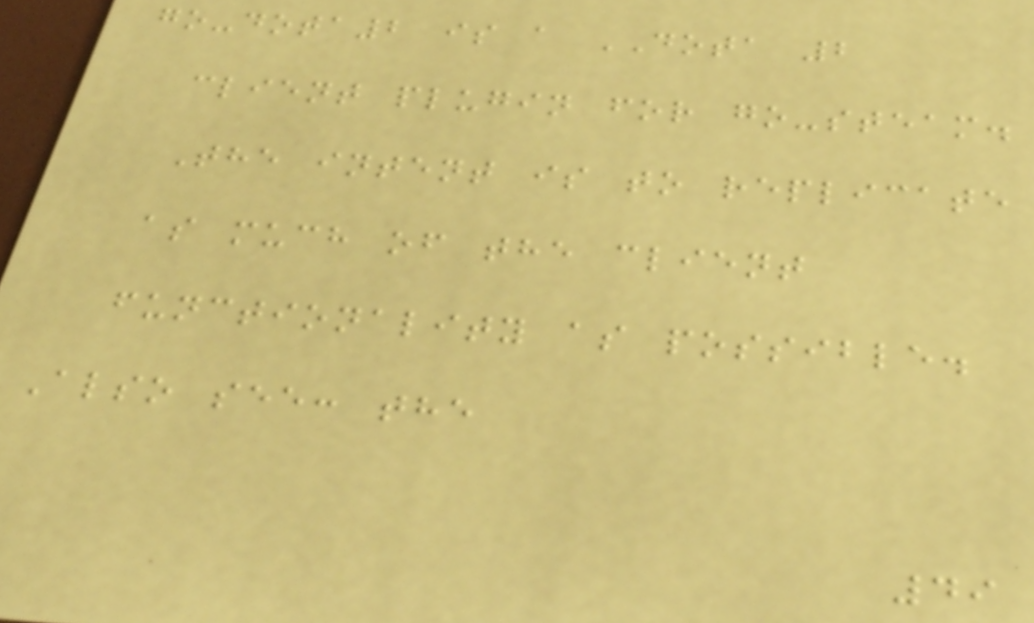go-dota2 is a DOTA 2
client plugin for go-steam.
The intent is to replicate
as much of the client
functionality as possible.
Also see: the
49
